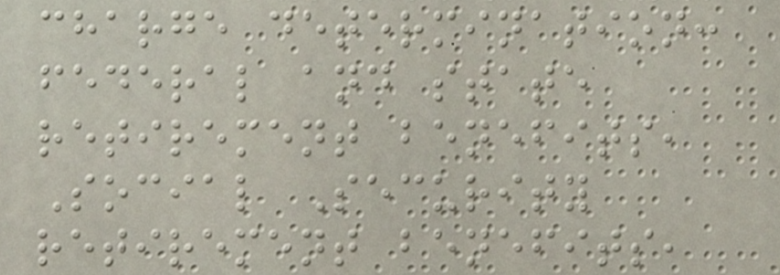charge determination:
federal and state
retirement benefits,
Social Security
retirement benefits,
